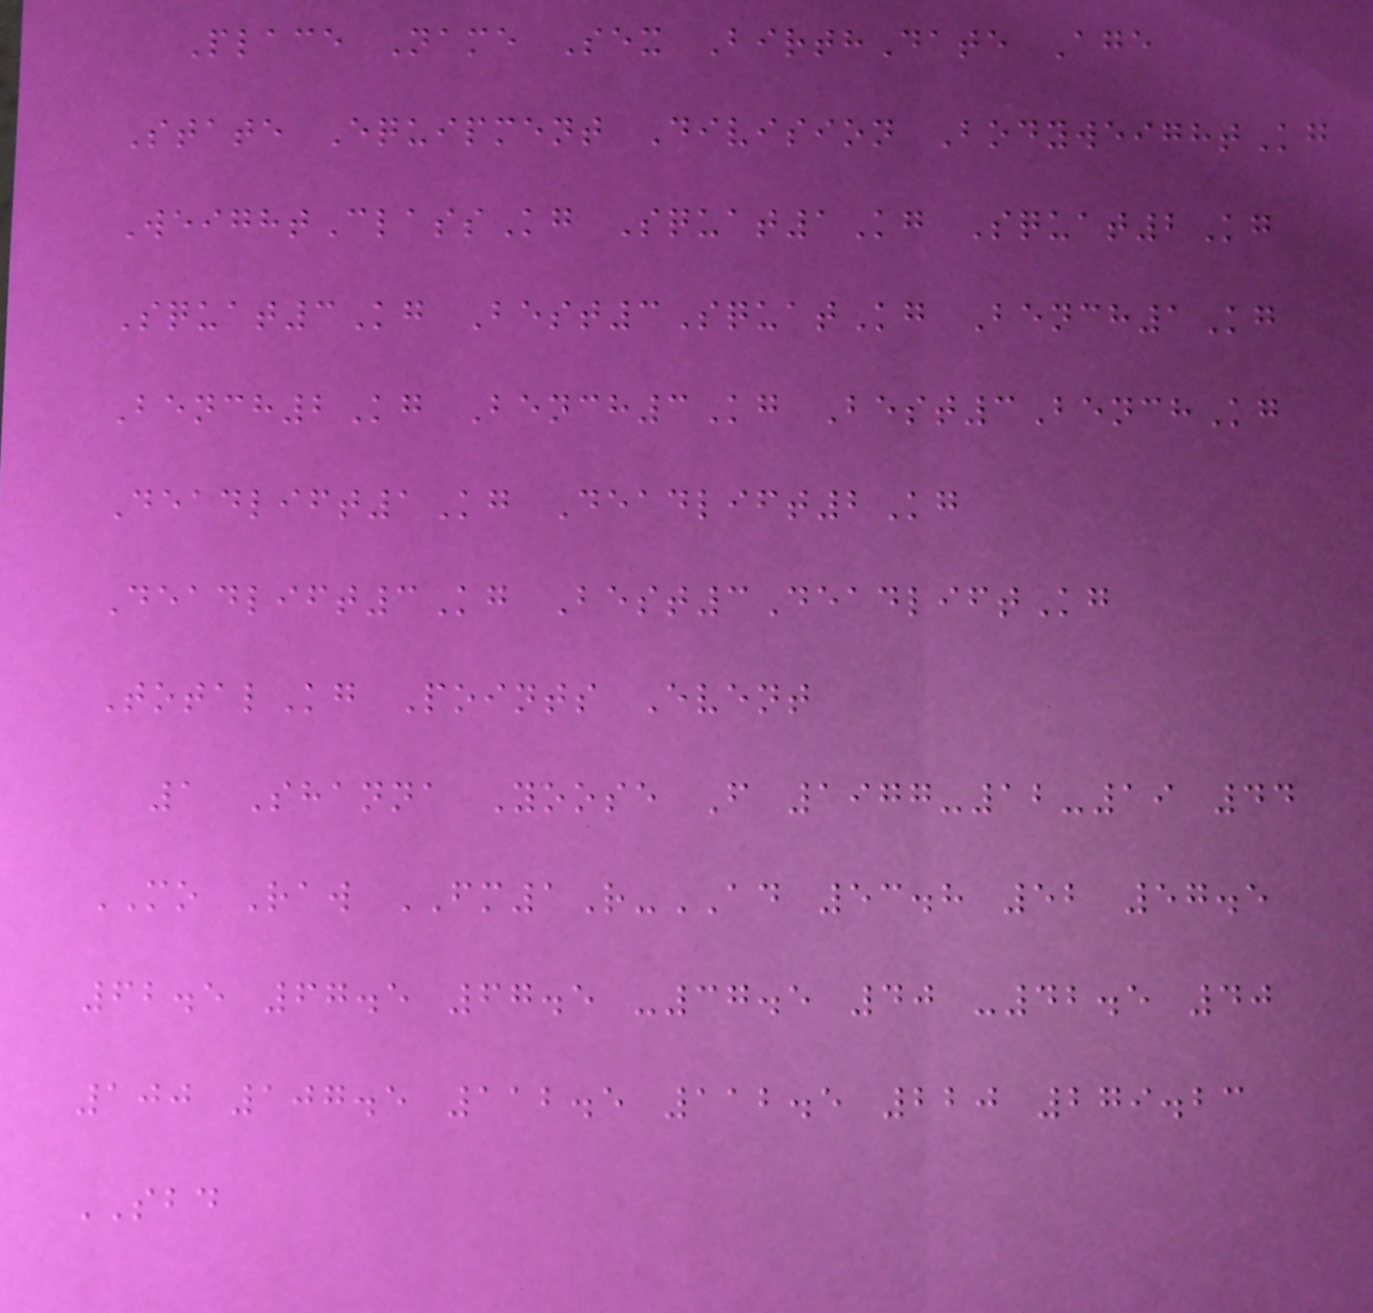Place Name Sex BirthDate Age
State Equipment Division BodyweightKg
WeightClassKg Squat1Kg Squat2Kg
Squat3Kg Best3SquatKg Bench1Kg
Bench2Kg Bench3Kg Best3BenchKg
Deadlift1Kg Deadlift2Kg
Deadlift3Kg Best3DeadliftKg
TotalKg Points Event
1 Shanna Yoose F 1977-12-19 44
MO Raw FM1R-AD 53.8 52 57.5
62.5 67.5 67.5 -37.5 40 -42.5 40
100 107.5 112.5 112.5 220 279.23
SBD
